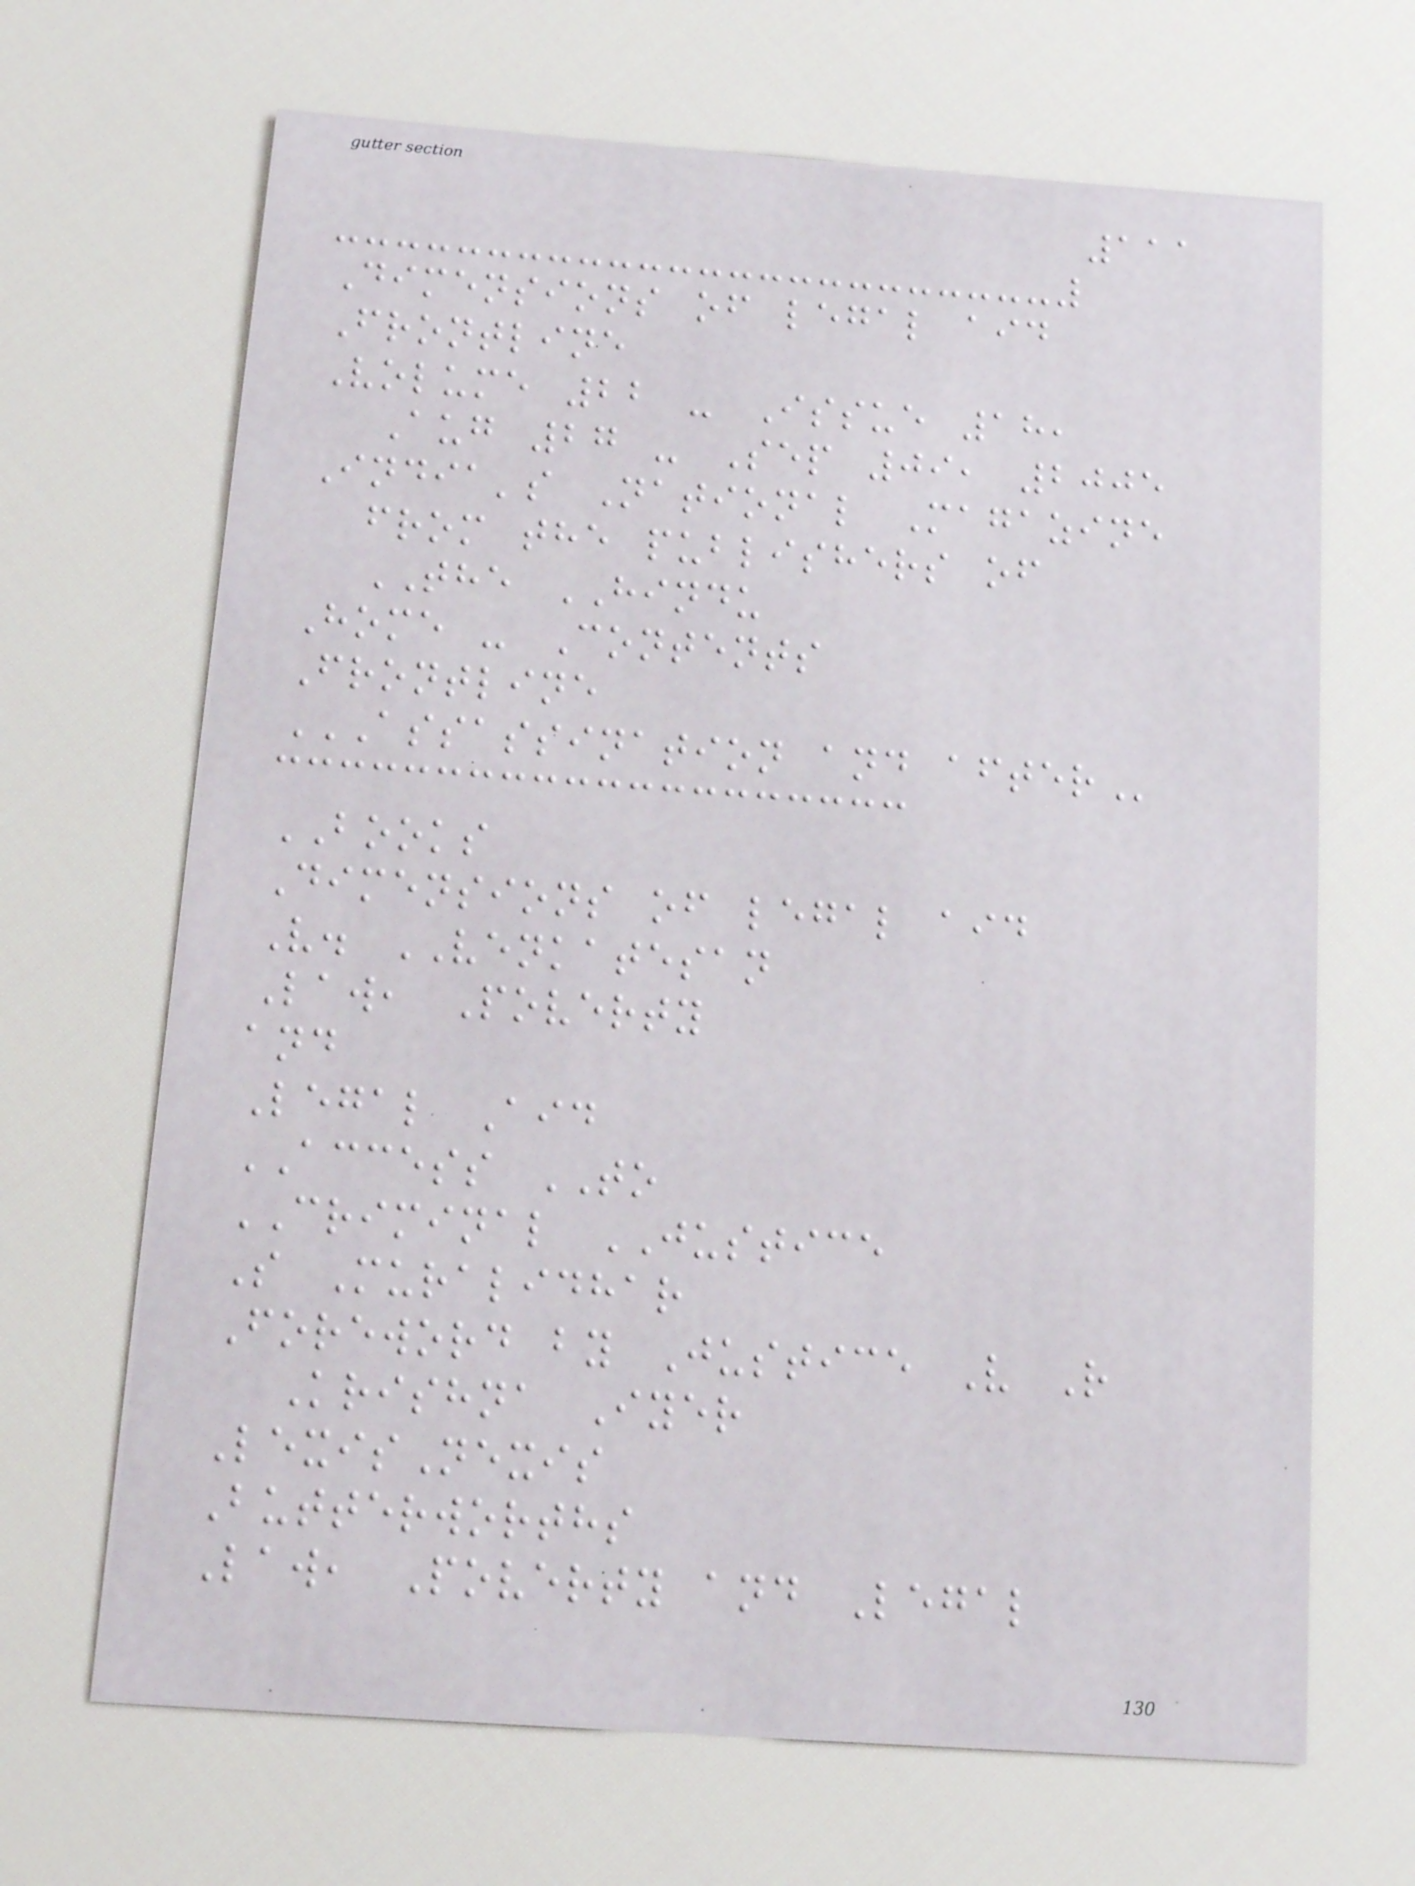111
Dimensions of legal aid
Frontline
Volume 22 - Issue 18,
Aug 27 - Sep 09, 2005
India's National Magazine
from the publishers of
THE HINDU
Home - Contents
Frontline
ASSASSINATION AND AFTER
BOOKS
Dimensions of legal aid
V. VENKATESAN
Law, Poverty
and
Legal Aid
ACCESS TO
CRIMINAL JUSTICE
S Muralidhar
Foreword by Justice V R
Krishna Iyer
LexisNexis
Butterworths
Law, Poverty and Legal
